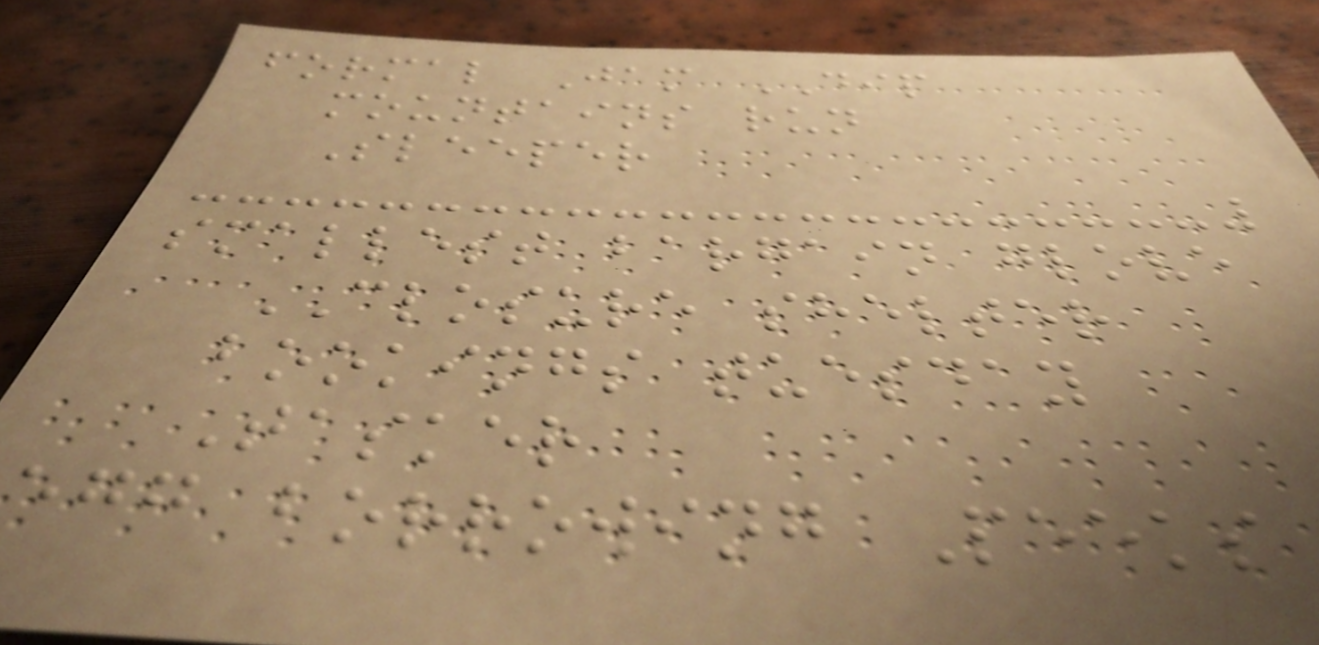formal Jam DIP
mountains run
Sleeper
smallest bargain glove
CLOSURE shelter
bookings tuesday
Tasker
egg borrowing Peeks
